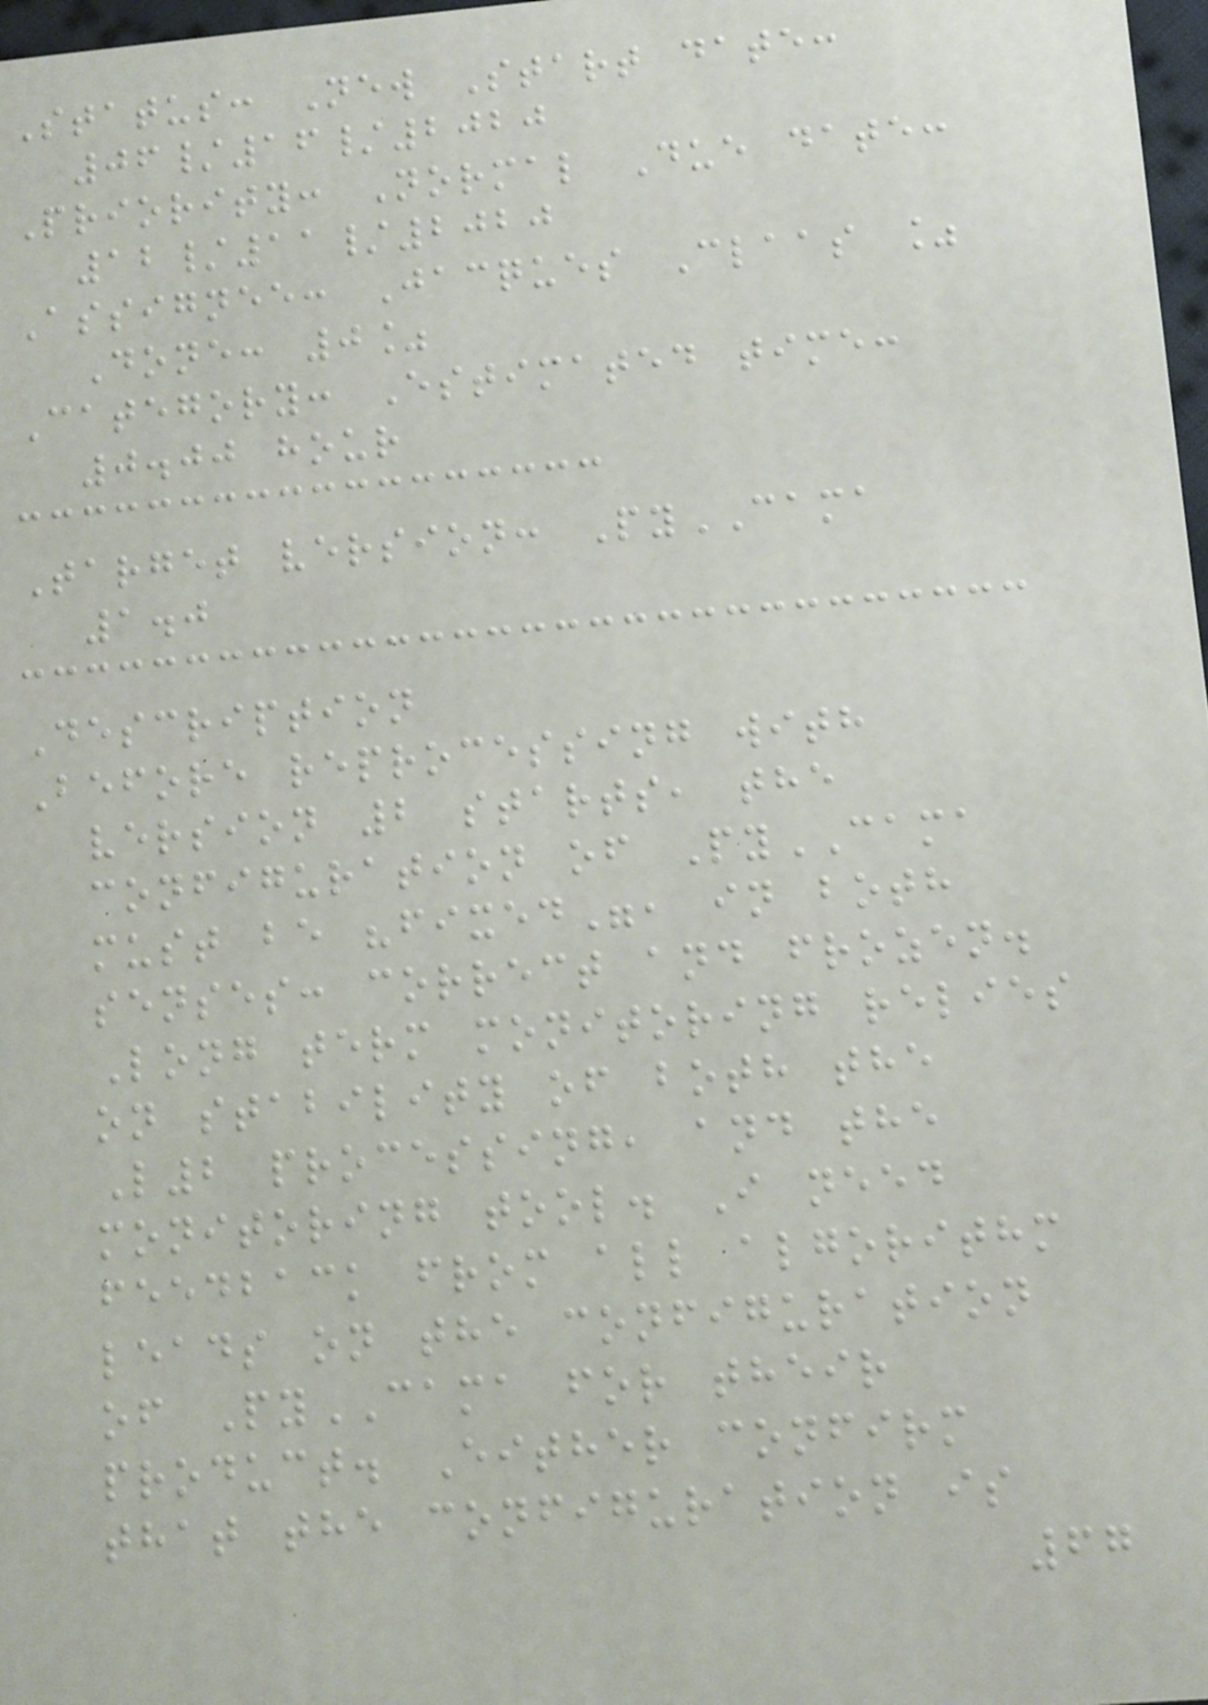Status: New Start date:
06/16/2020
Priority: Normal Due date:
12/11/2020
Assignee: Jacques Claas %
Done: 0%
Category: Estimated time:
0.00 hour
Target version: PyCAMA
1.0
Description
Before reprocessing with
version 2 starts, the
configuration of PyCAMA
must be "fixed", in both
senses: correct and frozen.
Long term monitoring relies
on stability of both the
L2 processing, and the
monitoring tool. I need
feedback from all algorithm
leads on the configuration
of PyCAMA for their
product. Either confirm
that the configuration is
67
